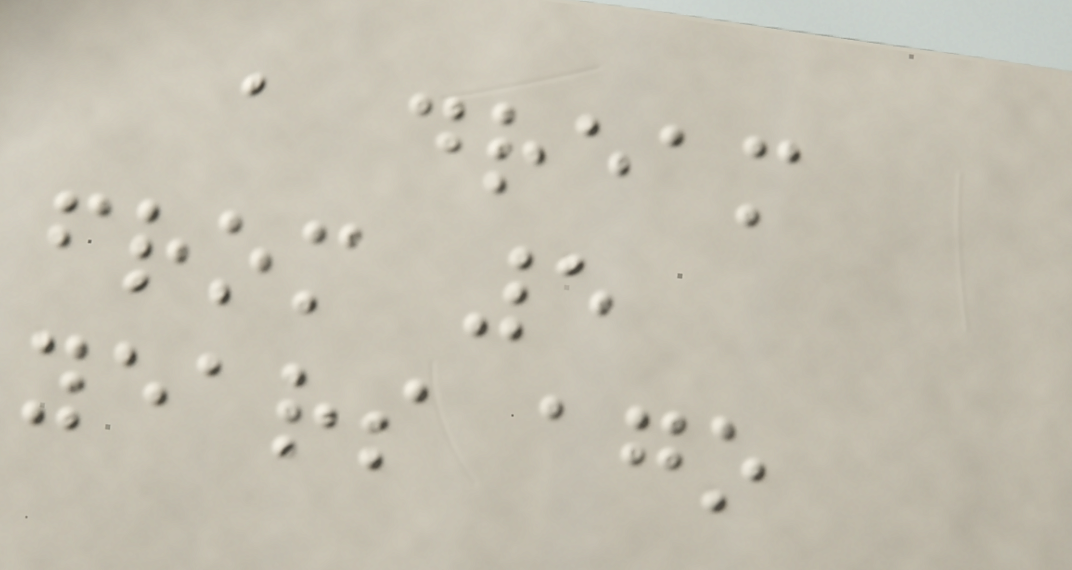a dream
from 5
years ago
